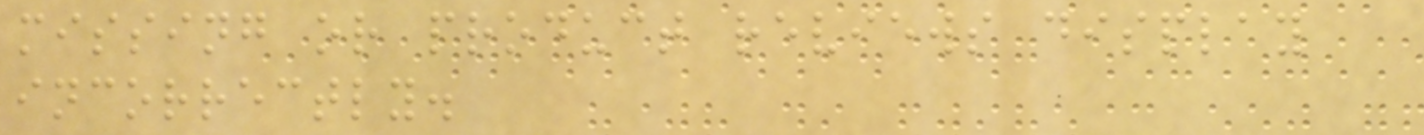missing or product reviews display
incorrectly.
